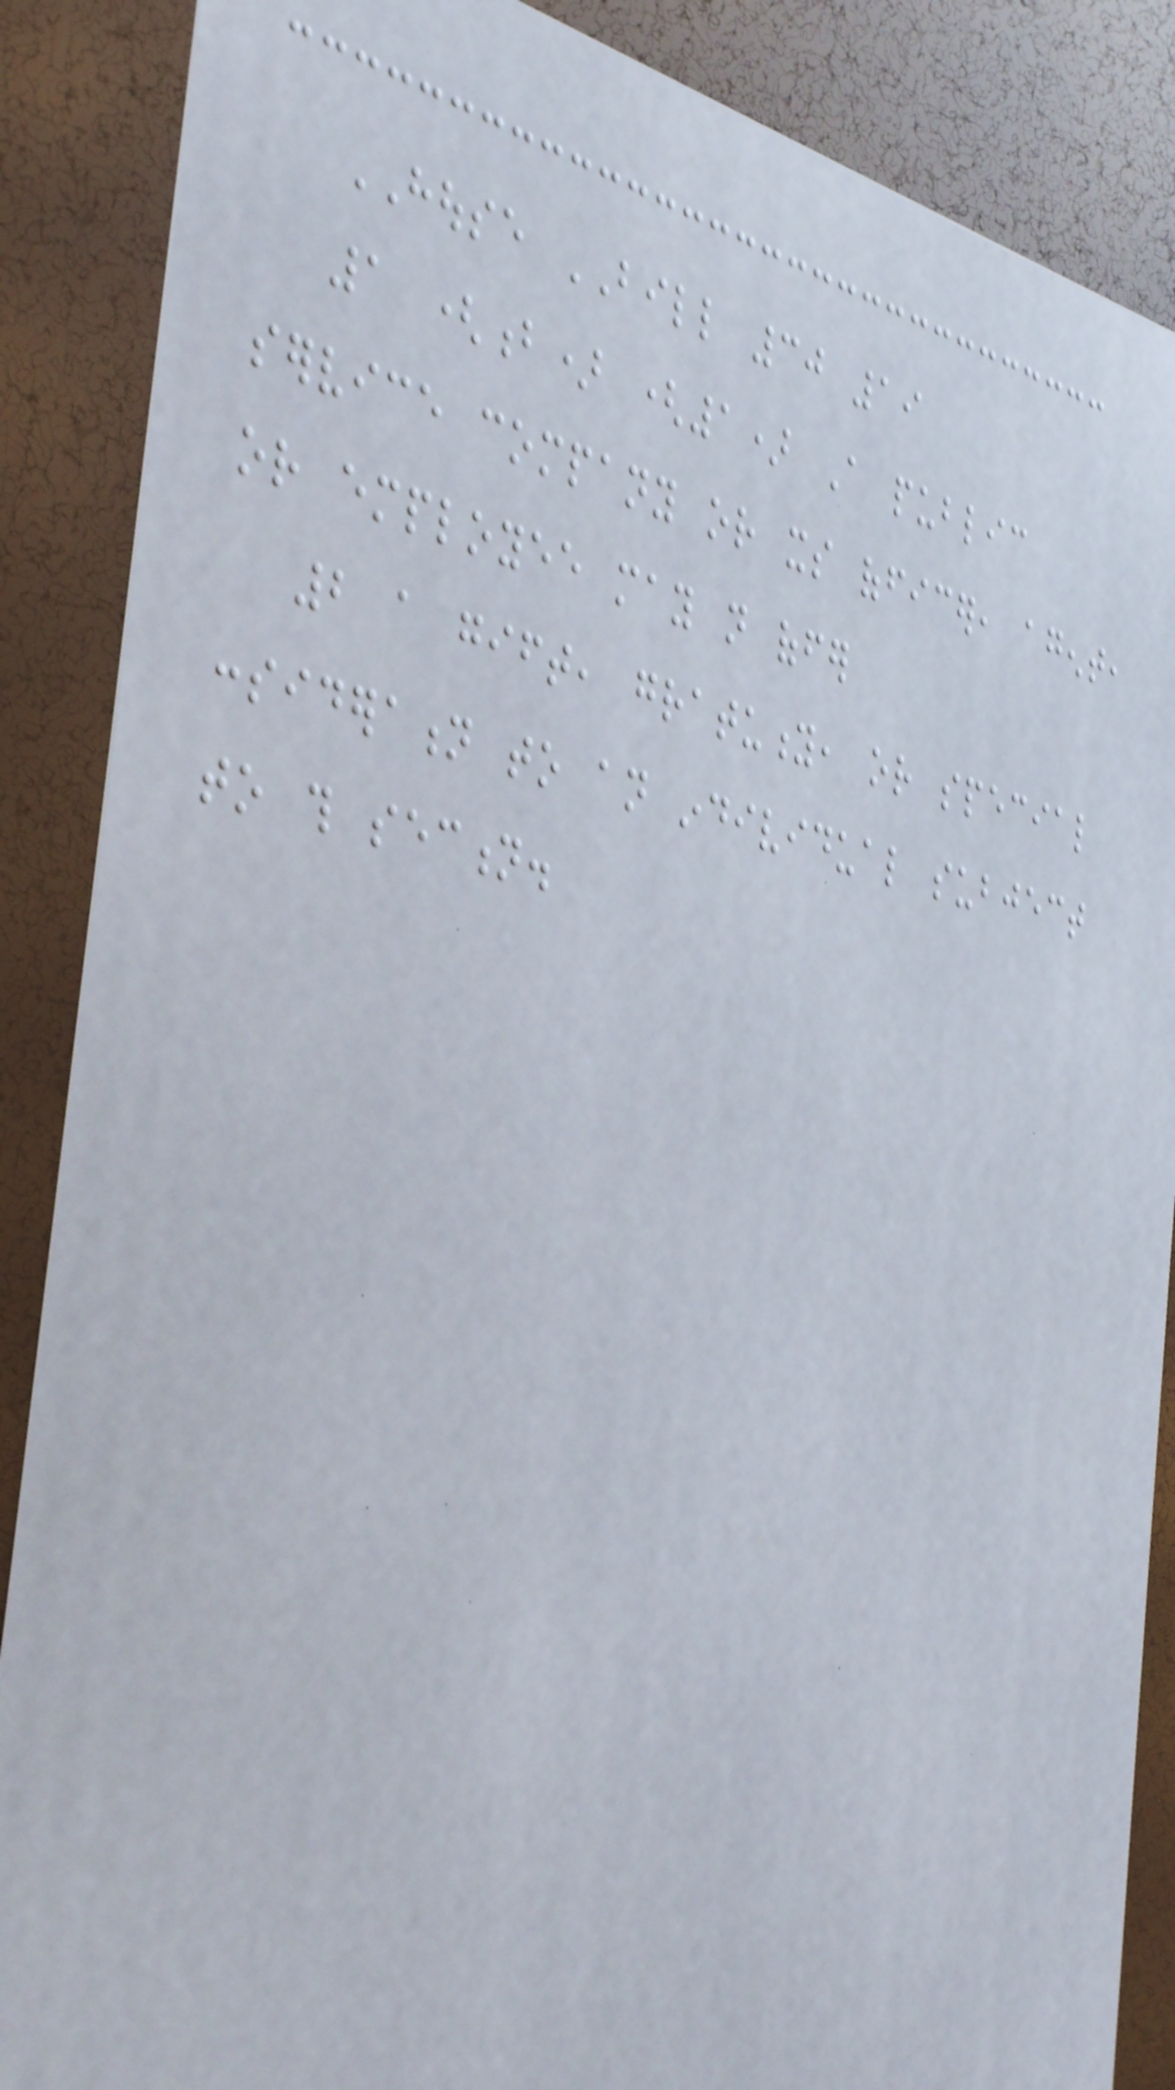HOUSE BILL 30 19
1 (b) (1) A public
service company or its officer, agent,
or employee may not offer
2 a gift, gratuity, or special
consideration to an individual subject
to this section.
